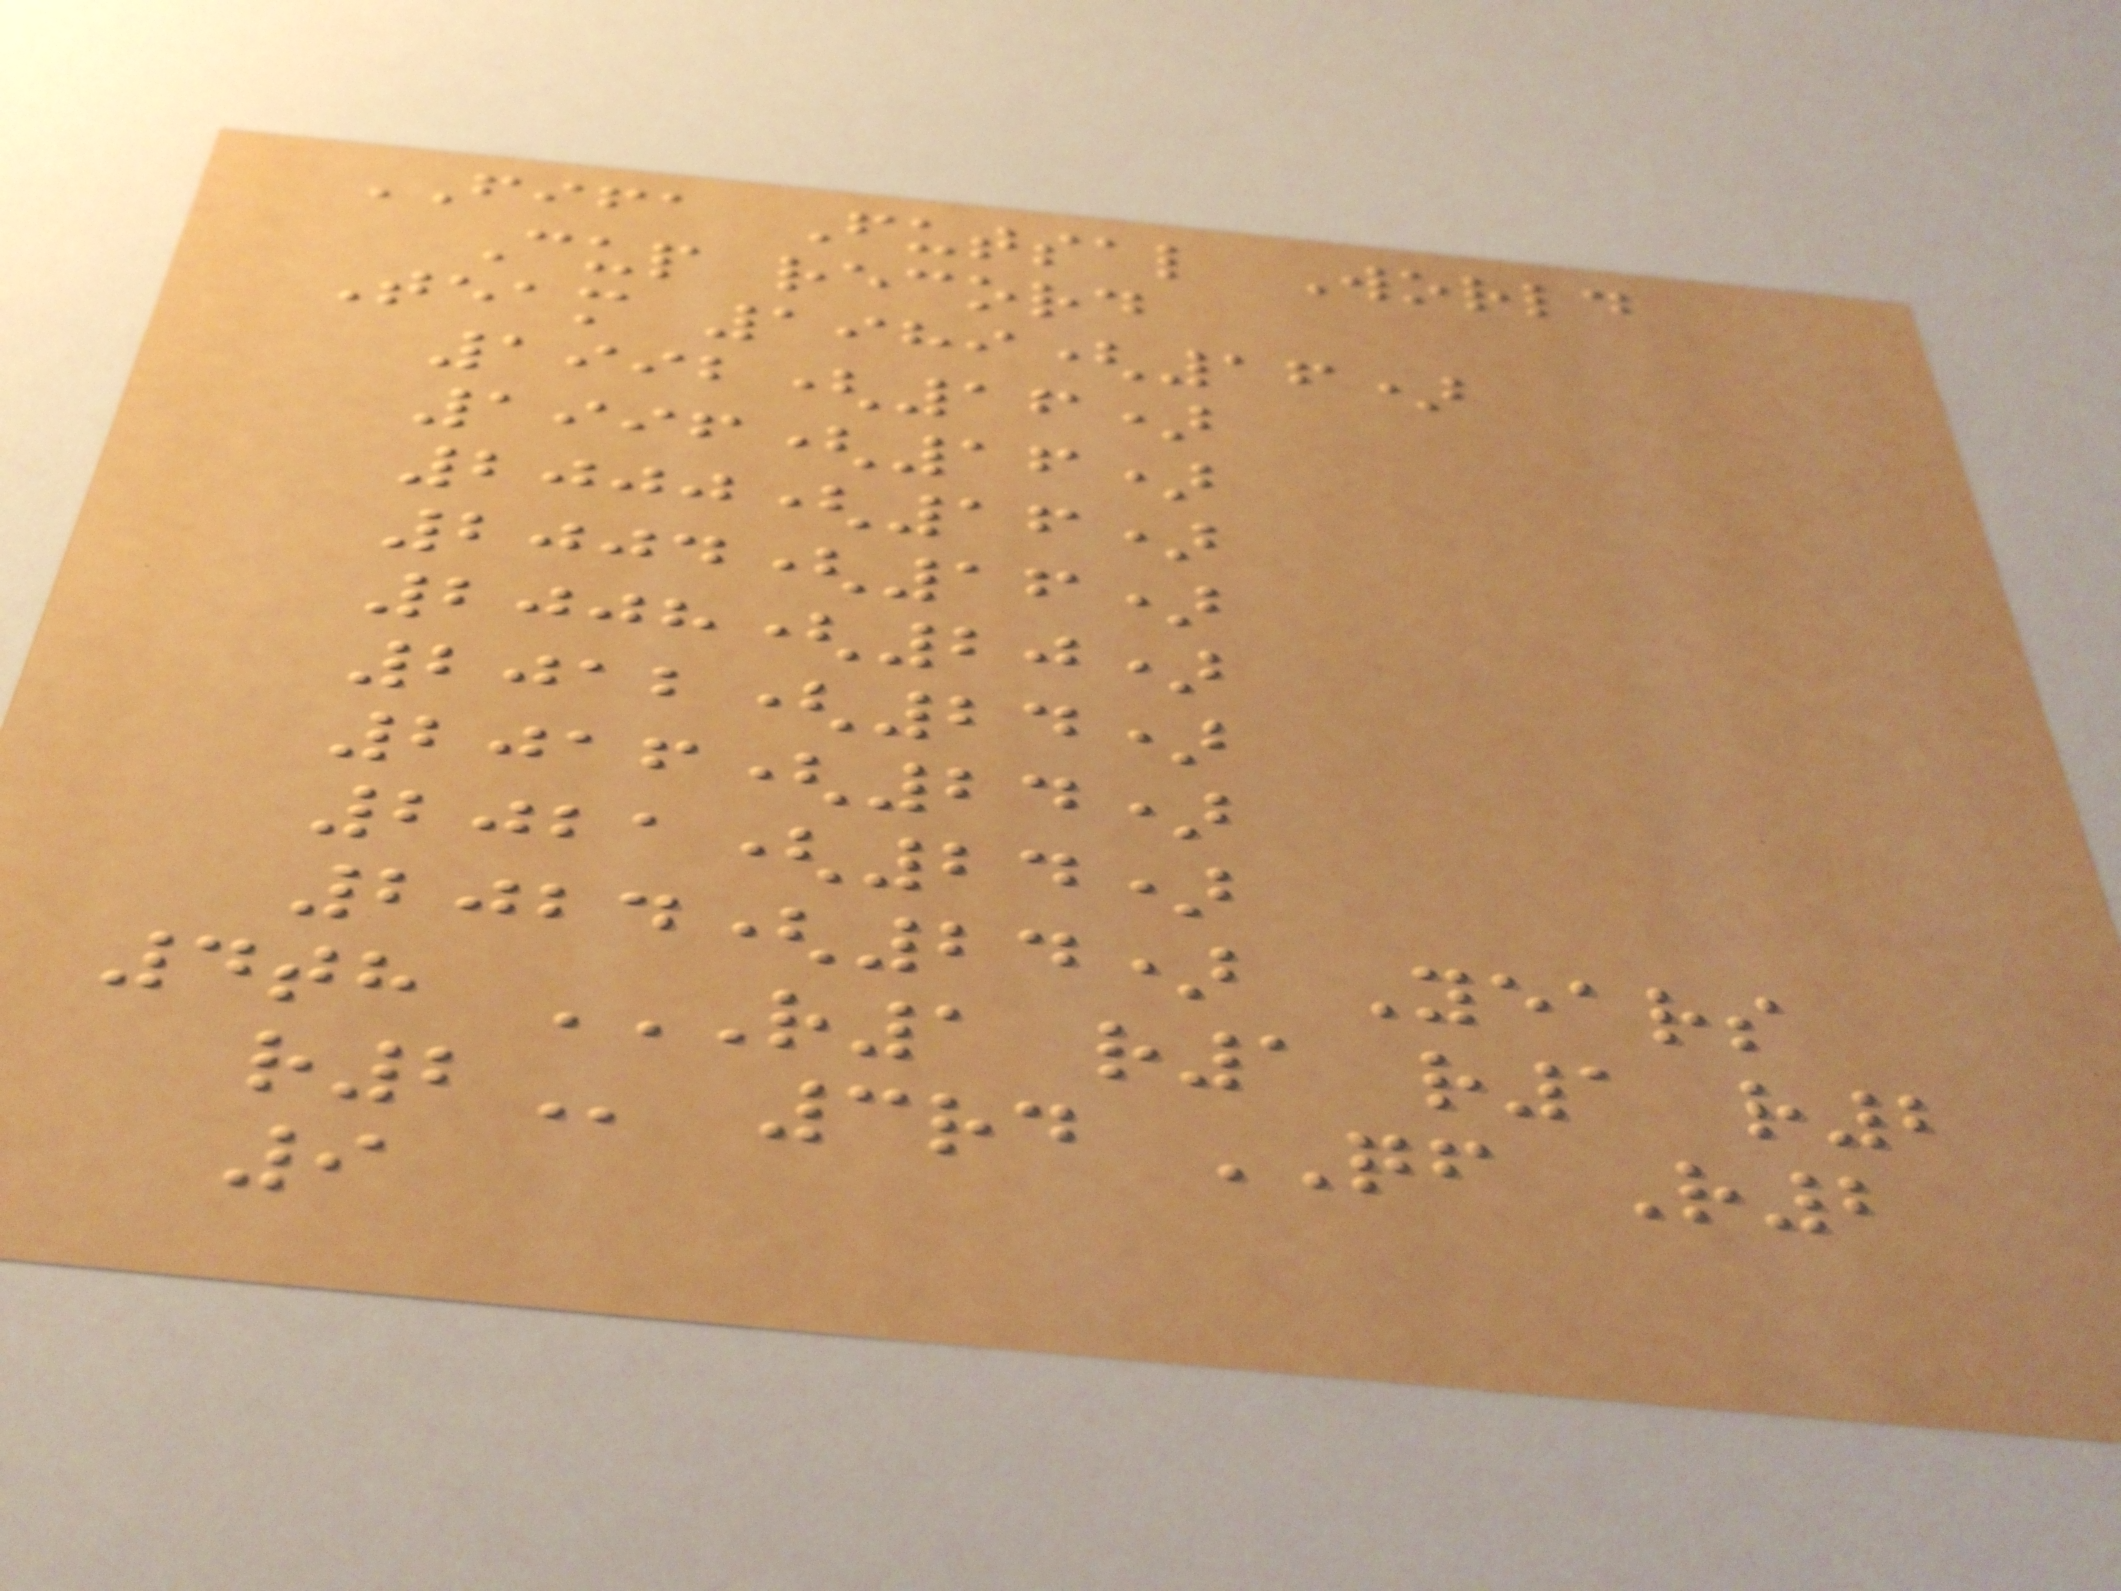FIFA Futsal World
Cup record
Team 1989(16)
1992(16)
1996(16)
2000(16)
2004(16)
2008(20)
2012(24)
2016(24)
2021(24)
2024(24) Years
4th R1 R1 R1 R2
R2 3rd QF R2
9
